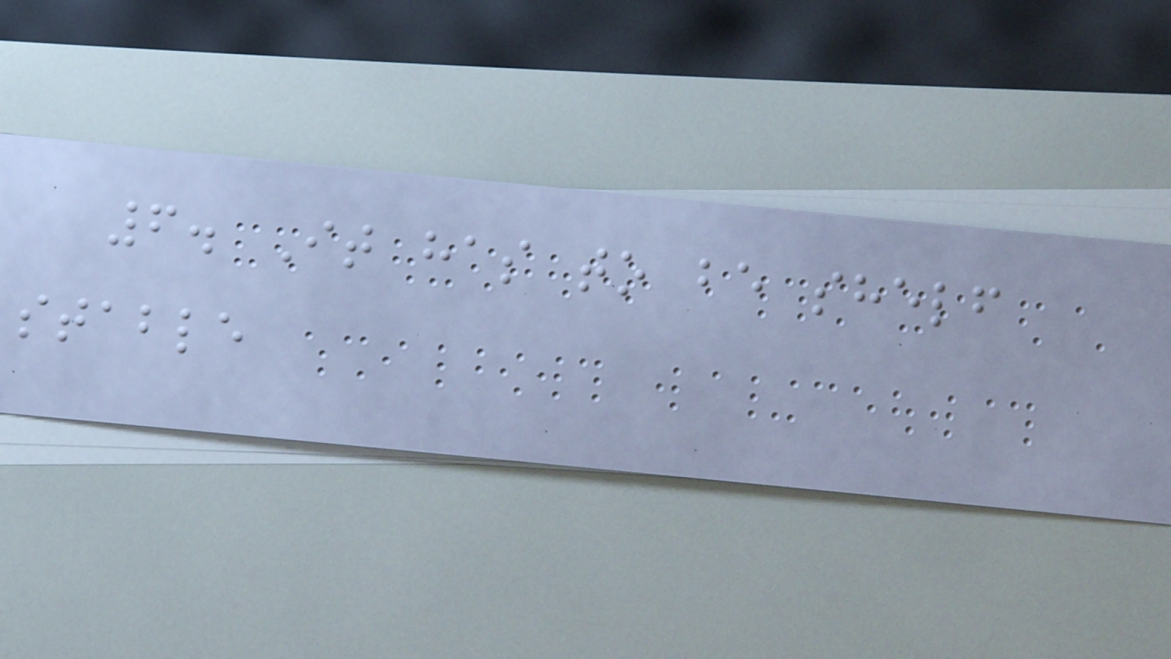6. It has to be shelf
stable
